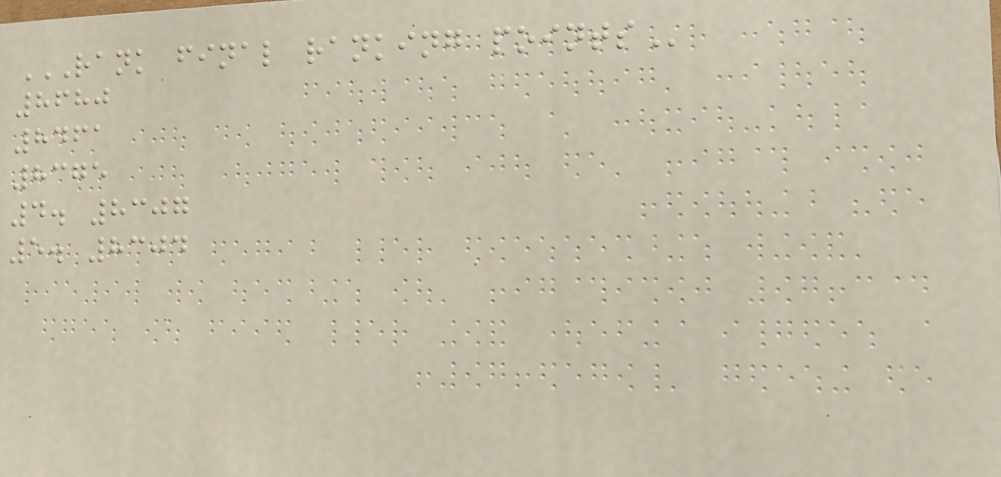RANK FINAL RANKING POINTS
8680
8461
8375
4. 8307
5. 8304
